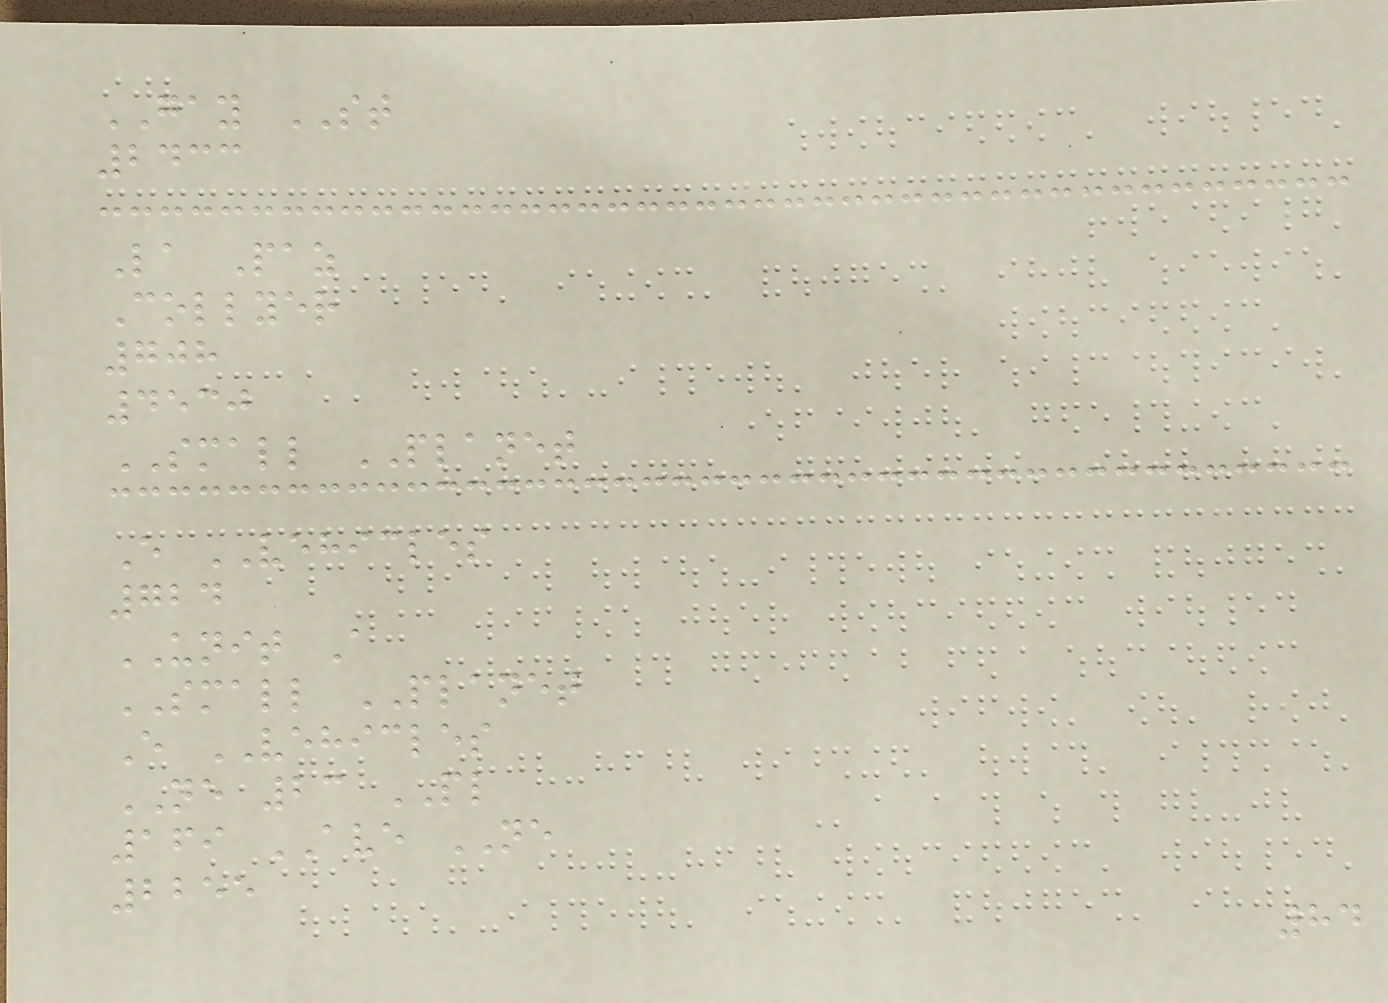GAY ST
2433
La Paz
Collyer
708
4530
SMALL PLANET
E VEHICLES
724
UNIT A
SMALL PLANET
E VEHICLES
NE 23 PL
169 AVE NE
2255
84
